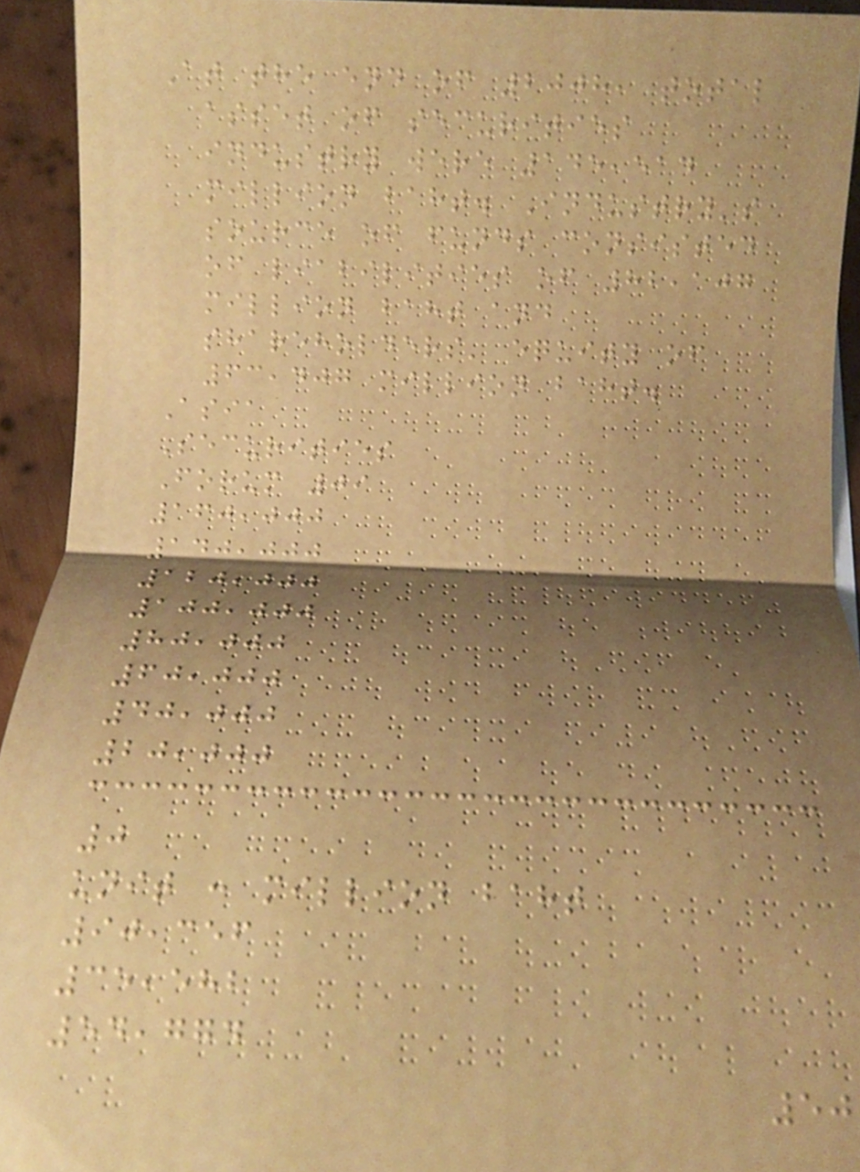At the end of 2008, total
asset of securities
industry were 145,514
million baht. Industry's
source of funds consisted
of liabilities of 82,107
million baht and
shareholders' equity of
63,407 million baht.
Asia
Securities
Forum 09
160,000
140,000
120,000
100,000
80,000
60,000
40,000
20,000
0
unit : million baht
90,356
35,582
54,774
50
